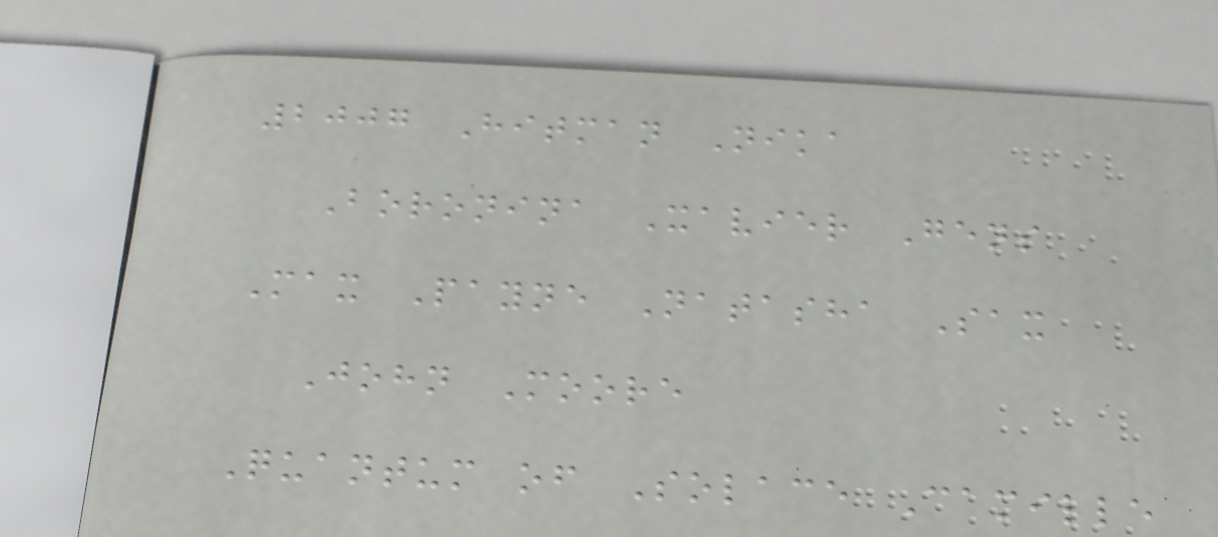2007 Hitman Nika
Boronina Xavier Gens
Max Payne Natasha Sax
John Moore
Quantum of Solace Camille
